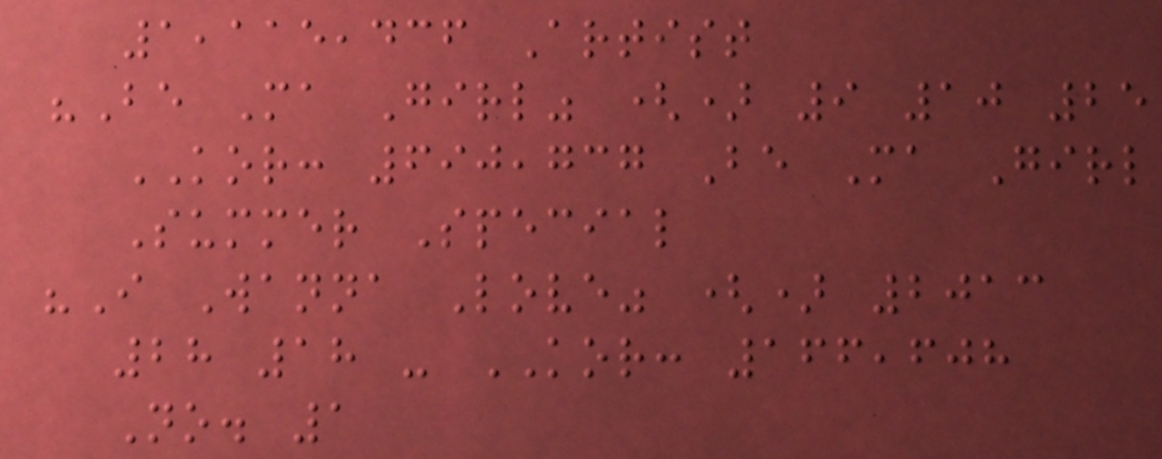1,115,436 Artist
"Be Ma Girl" () 9 10 25
KOR: 690,737 Be Ma Girl
Summer Special
"I Wanna Love" () 2013
28 18 - KOR: 166,608
No. 1
